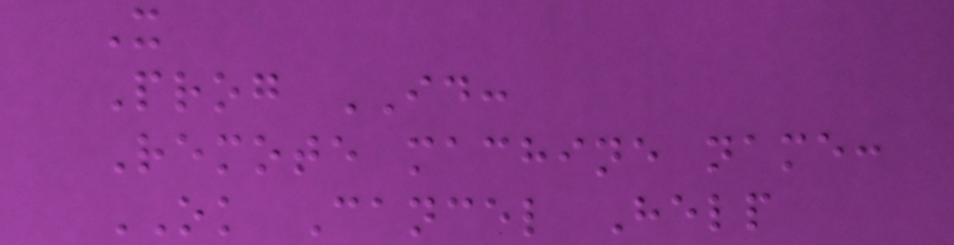X
Prog ID:
Remote machine name:
OK Cancel Help
